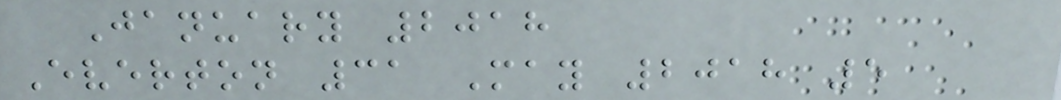January 2018
Everton 31 May 2018 5
